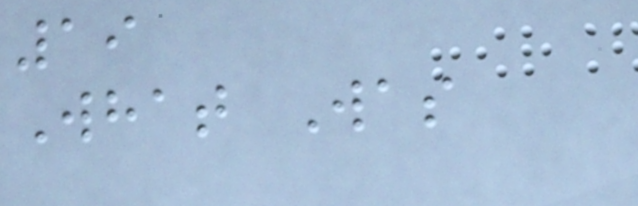19
What Was
